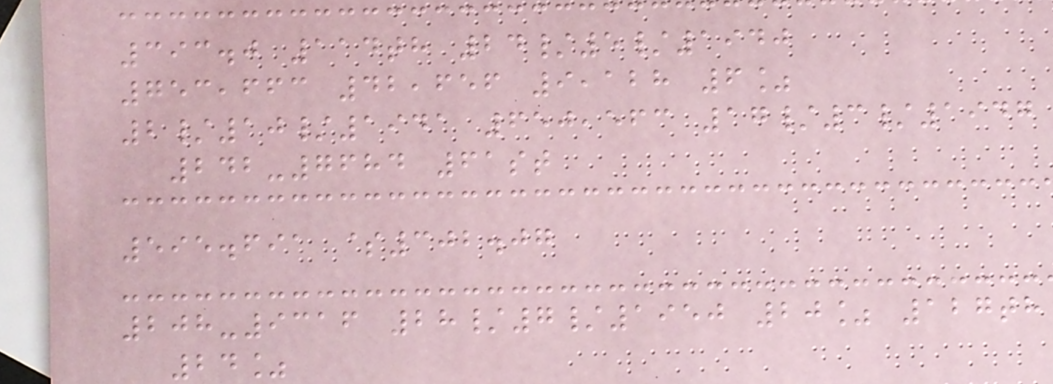393.0 114th 24/5/1940
753,663 42,656 9,128 6%
2/10/1941 650,563 17/3/1947
242-7684 61st
595.691 $302.07
208-9316 28/7/1950 20% 127th
24%
